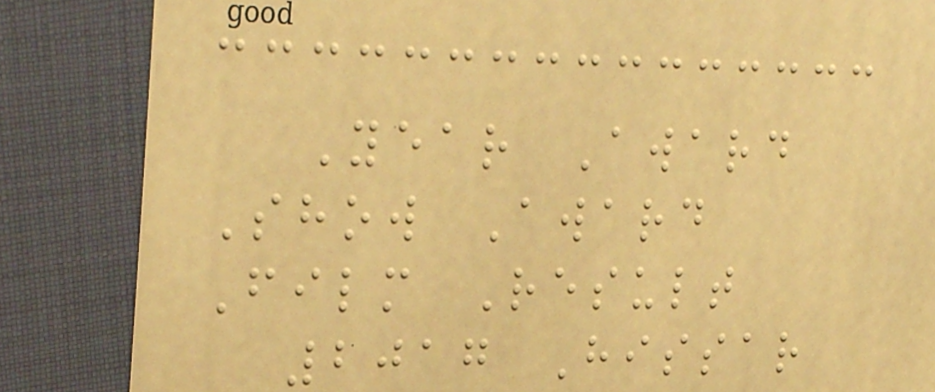Year Award
Show Award
Film Result
2017 Hissar
